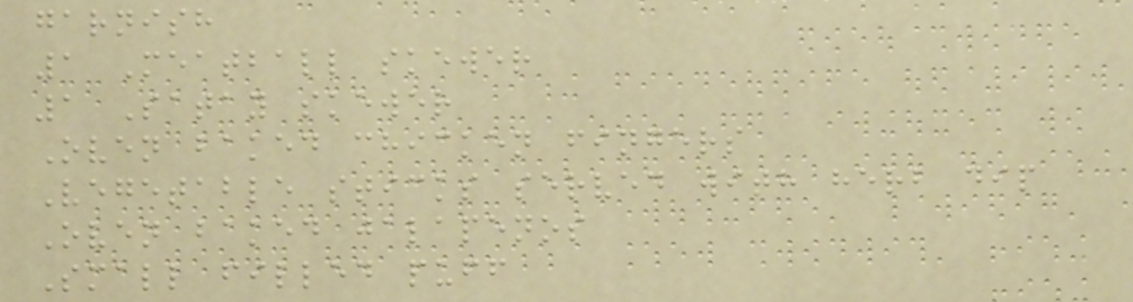garnish
1 Meatball skewer
1 Satay skewer
Oven baked chicken fingers
Vegetable sticks served with herb dip
Oven baked jalapenos
Small filled puff
